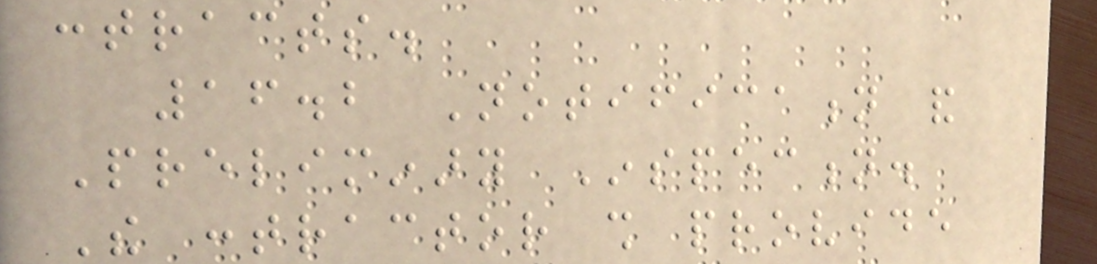contracts.
16.2 Notification and
Preliminary Inspection.
The contractor shall provide
